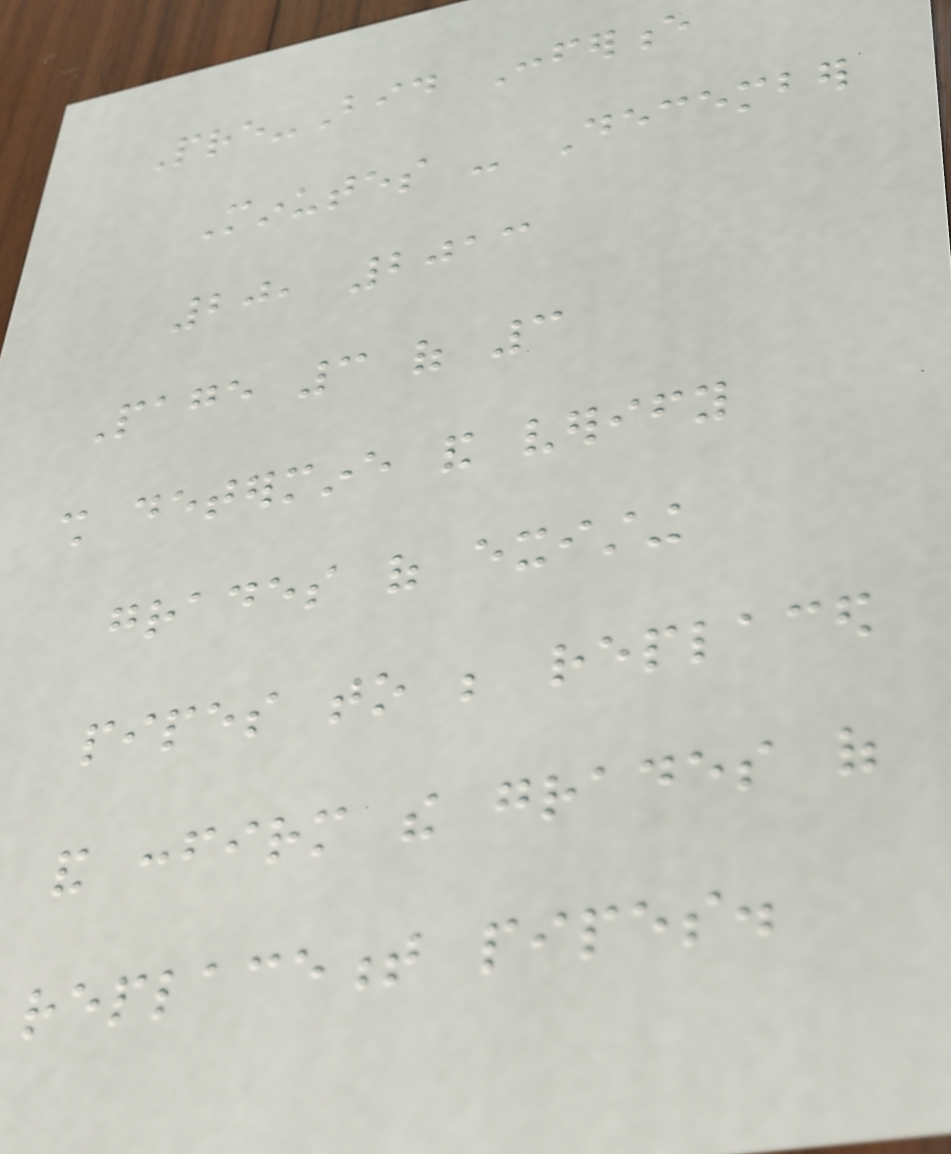Pre-Bid Conference
Minutes - December
20, 2013
Page 3 of 3
shall determine and verify
grades of existing
pipes to be replaced
and confirm the grades of
replacement pipes.
